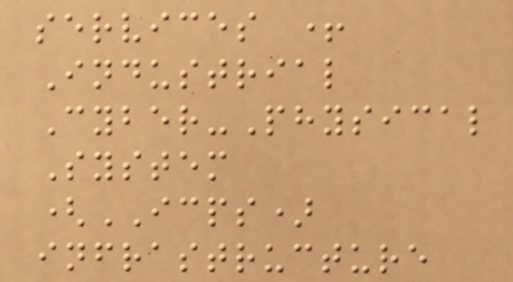services +
Industrial
Cyber-Physical
System
(ICPS)
infrastructure
